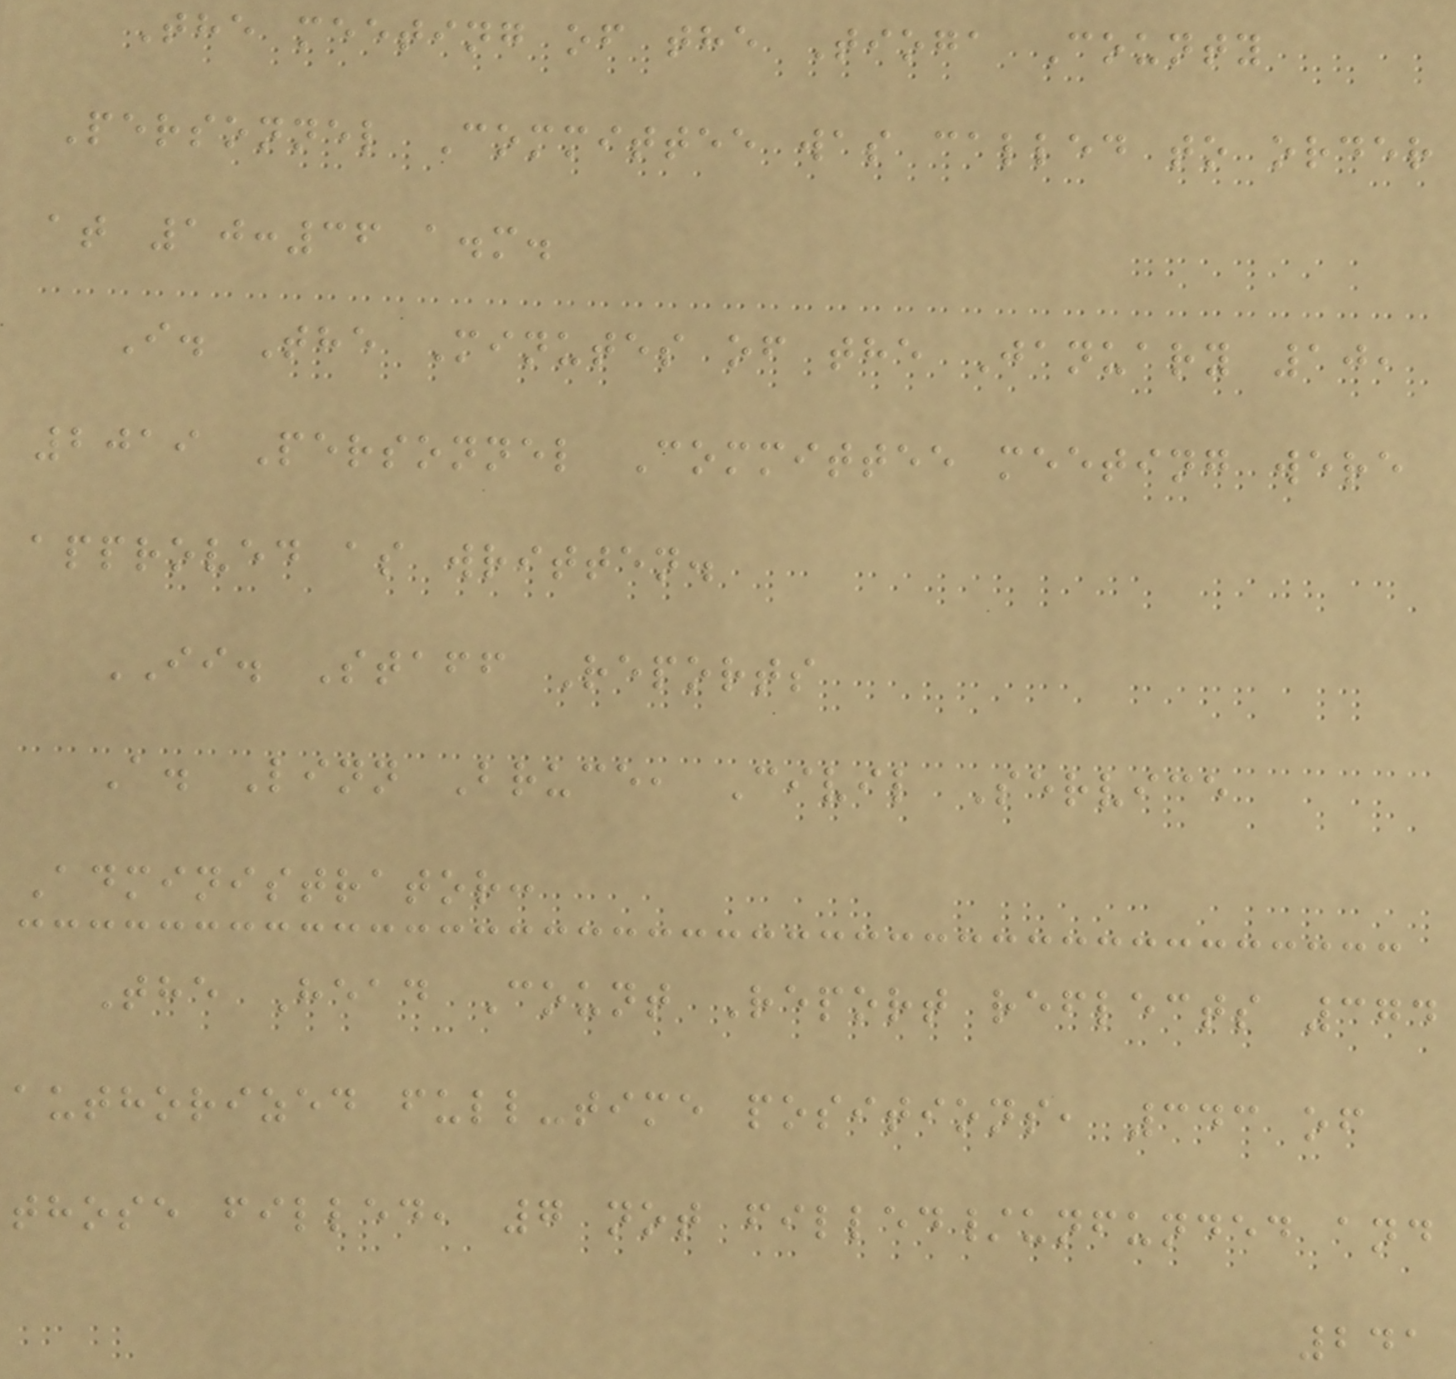The meeting of the Tioga County
Personnel Committee was called to order
at 10:36 a.m.
I. The Minutes of the January 10,
2019 Personnel Committee meeting were
approved as written.
II. Staff Reports
A. Linn Bruce, Civil Service
Administrator:
The Head Count Report reflects 374
authorized full-time positions, 343 of
those filled, 7 not filled/unfunded and
241
